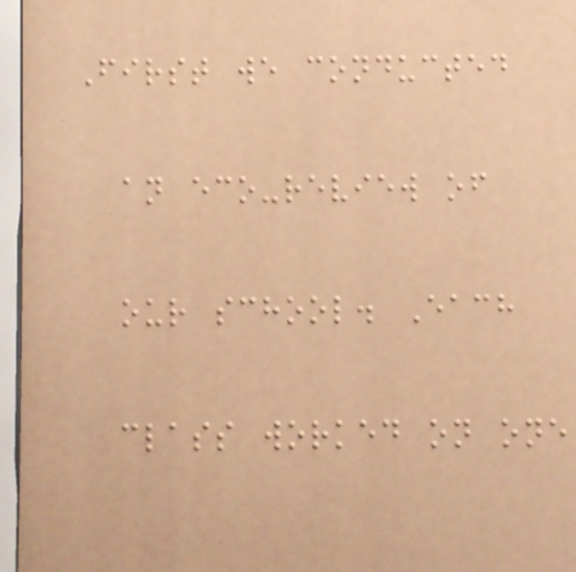First we conducted
an eco-review of
our school. Each
class worked on one
